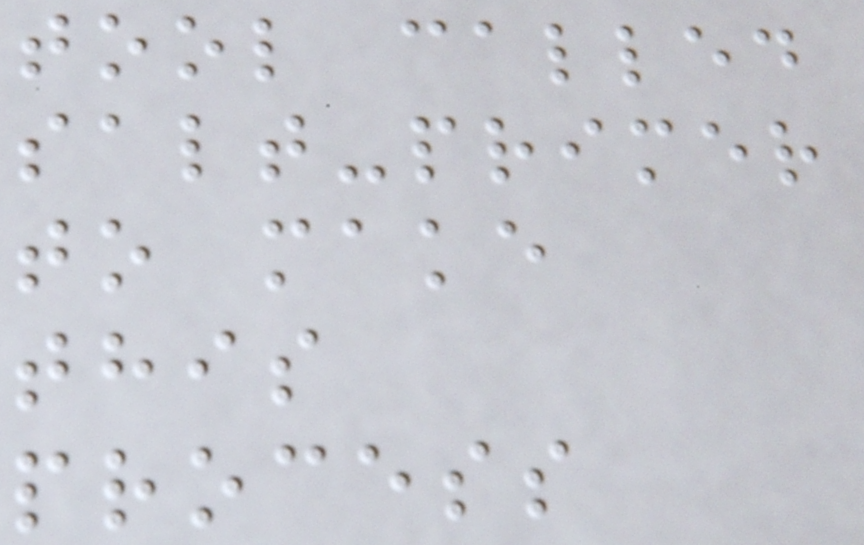tool called
salt-primer
to make
this
process
